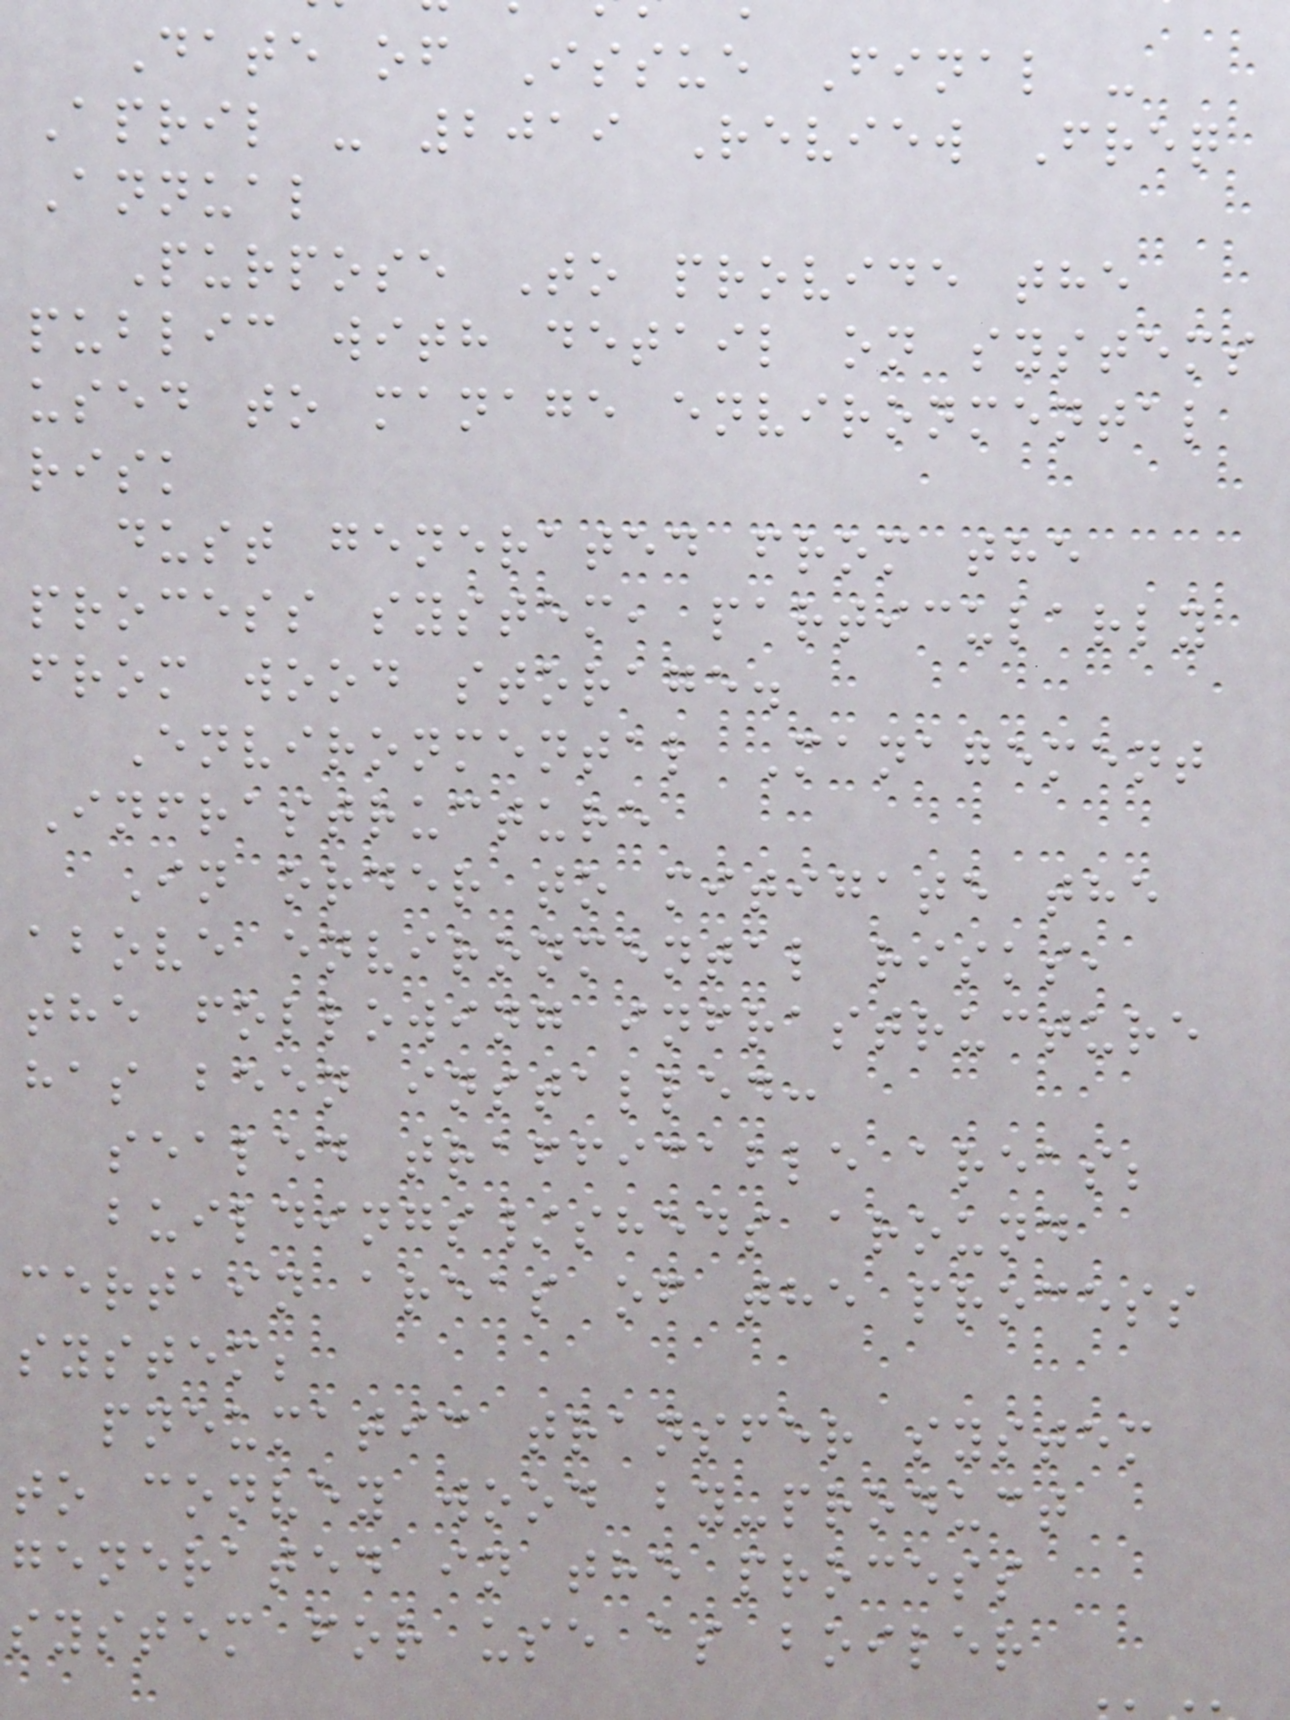Date of Issue Final -
April - 2019 Review Freq
Annual
Purpose To provide the
public with detail on systems
used to manage environmental
risk
dust generated from the
process system, particularly
from wood storage.
Environmental Management
Infrastructure
In order to mitigate the
above environmental risks,
the following infrastructure
has been installed:
sealed trafficable areas;
buildings/sheds around
certain areas of the process
system;
pneumatic transfer system
to convey wood by-product
generated in the process
system for use as boiler
